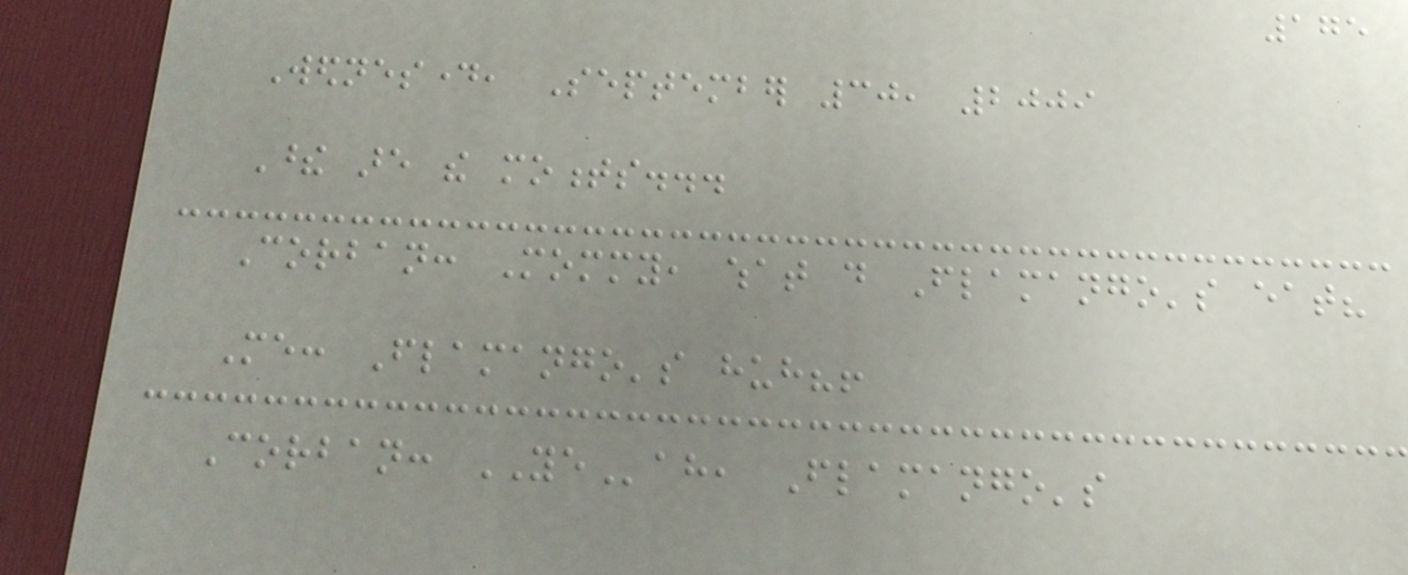175
Wednesday, September 30, 2009
These are the moments...
Corban: Mommy, what do Flamango's eat?
Me: Flamango's huh?!
Corban: YEah, Flamango's
